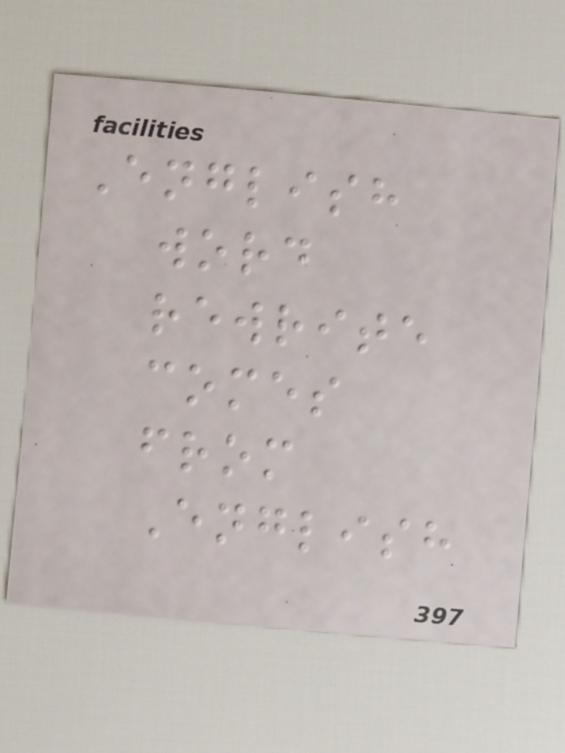English
word
rewrite
comes
from
English
